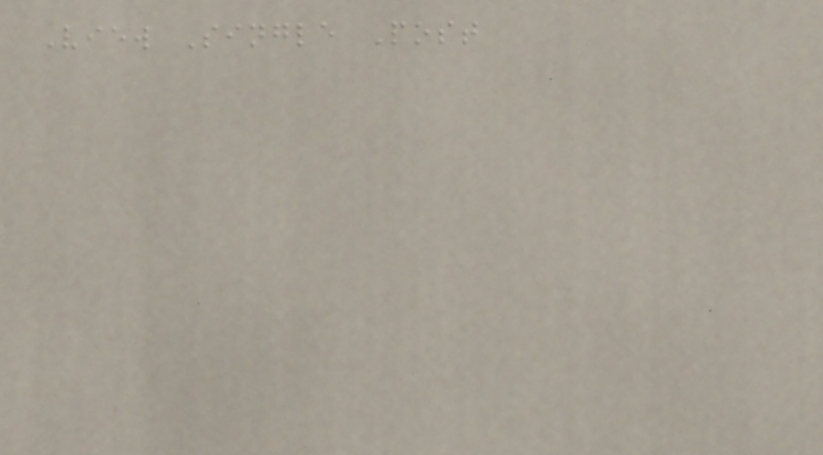View Single Post
